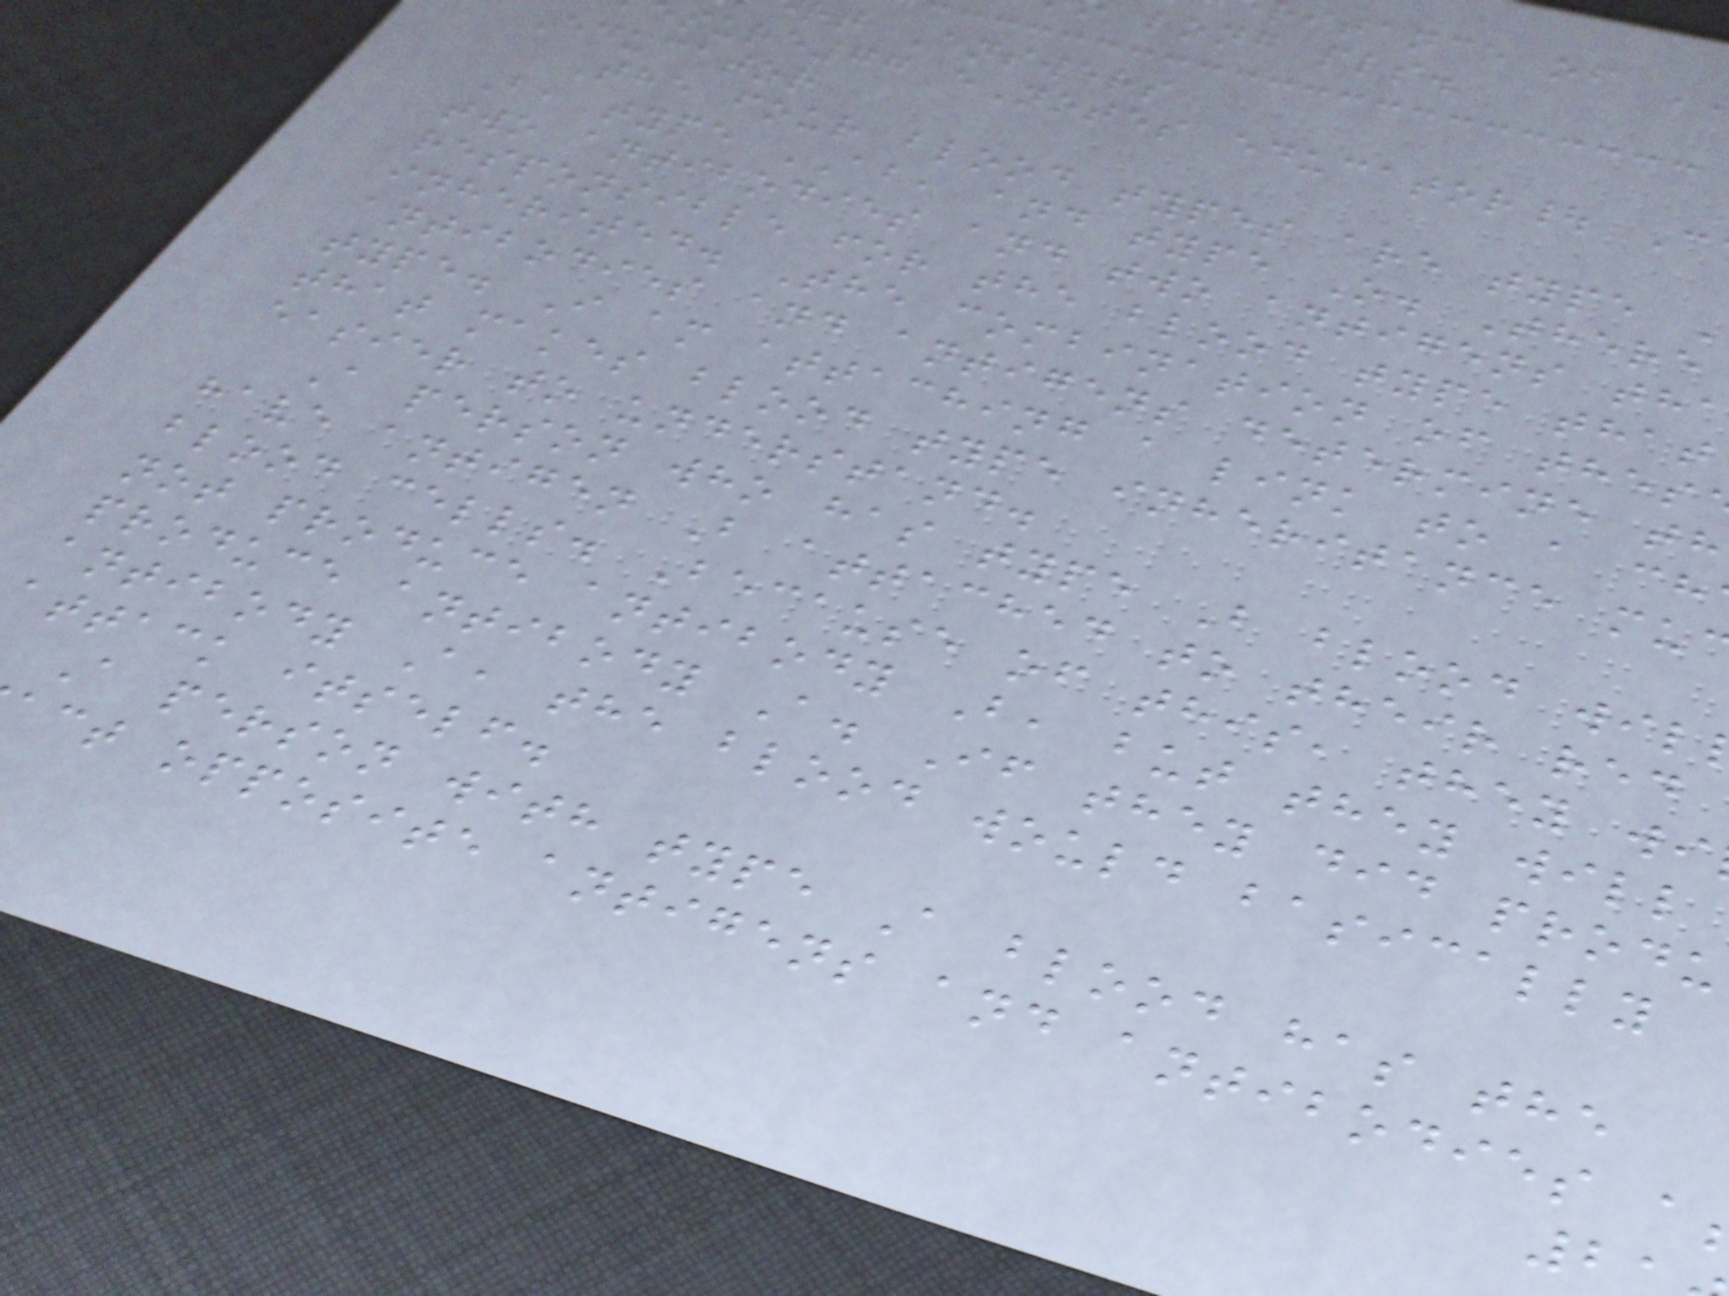long pls.
rt Answers
sure77 eNotes educator| C
Educator
The four blood types are type
B, type AB, and type O. There
two antibodies and two antigens tha
responsible for the blood type that
inherited. The combination of thes
antibodies and antigens determine th
type. I am attaching a link to a ch
that makes blood type inheritance mu
easier to understand.
A person who has type B blood wil
have antigen B attached to their red
blood cells. Because of this, they wi
not produce antibody B, but they will
produce antibody A. If they did produ
antibody A, the blood would basically
attack itself.
A person with type A blood has the
act opposite antigens and antibodies a
